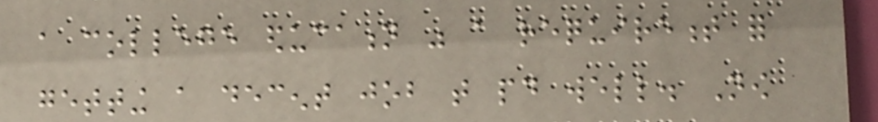a college education was a requirement for
getting a decent job that paid well. Now
